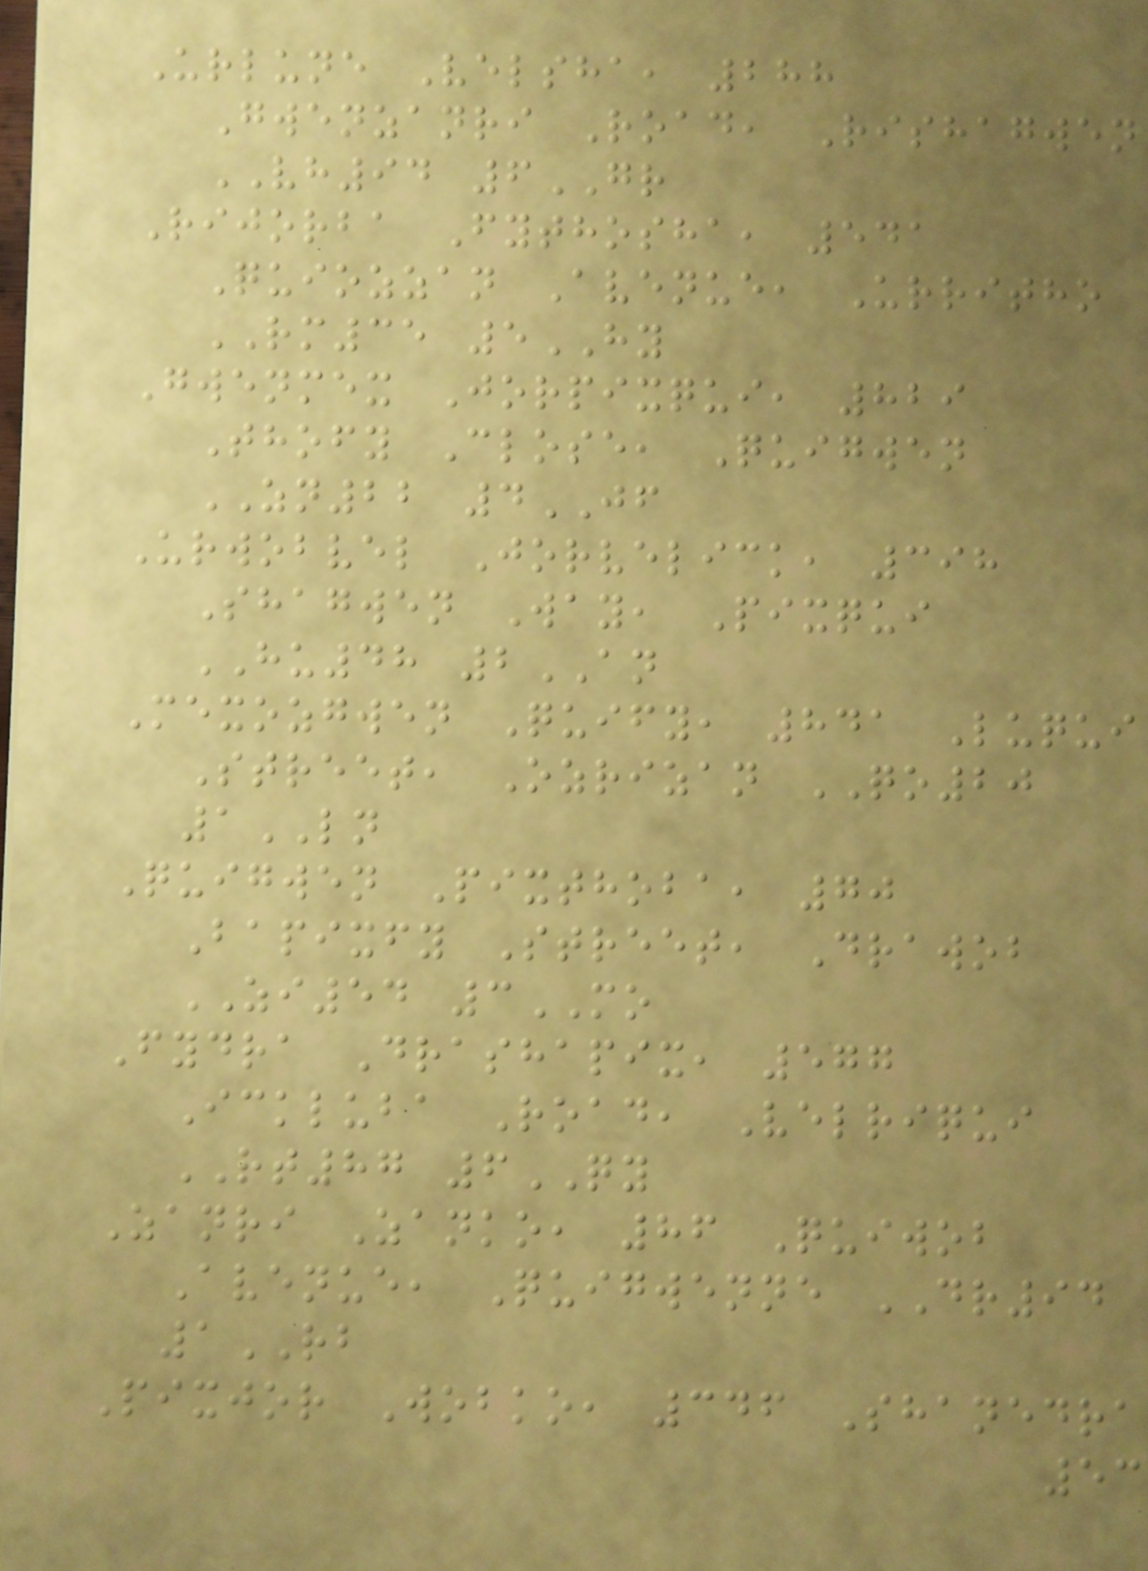Urlune Velsha, 288
Gwenzanri Road, Rishagwen
VH94 6GR
Rijorba Fythosha, 541
Quiozzan Avenue, Urritho
RM35 5HY
Gwenmex Jorpixqui, 829
Thofy Close, Quigwen
ZN22 4JF
Urwobvel Jorvelick, 398
Shagwen Way, Pixqui
HU48 2AN
Mexozgwen Quify, 841 Luqui
Street, Ozrizan QO20
1LN
Quigwen Pixthoba, 70
Bapixfy Street, Drawob
ZI54 3MO
Fydra Drashapix, 577
Ickluba Road, Velriqui
RT87 6QY
Zanri Zanko, 86 Quiwob
Avenue, Quigwenne DR94
1RB
Pixjor Wobko, 346 Shanedra
53
